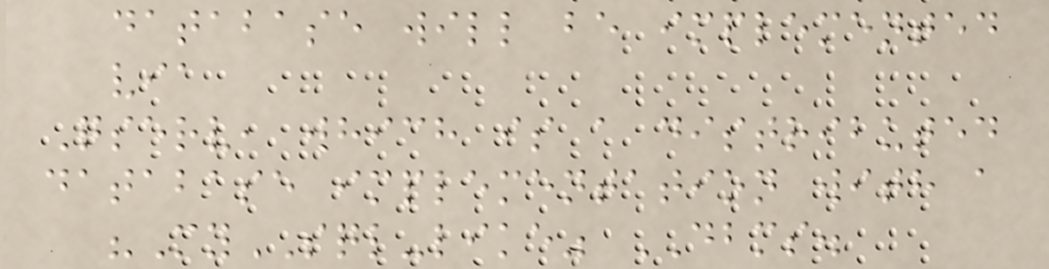database will be implemented
via
Qserv, which is a distributed
database implementation with a
"MySQL-like" DBMS.
